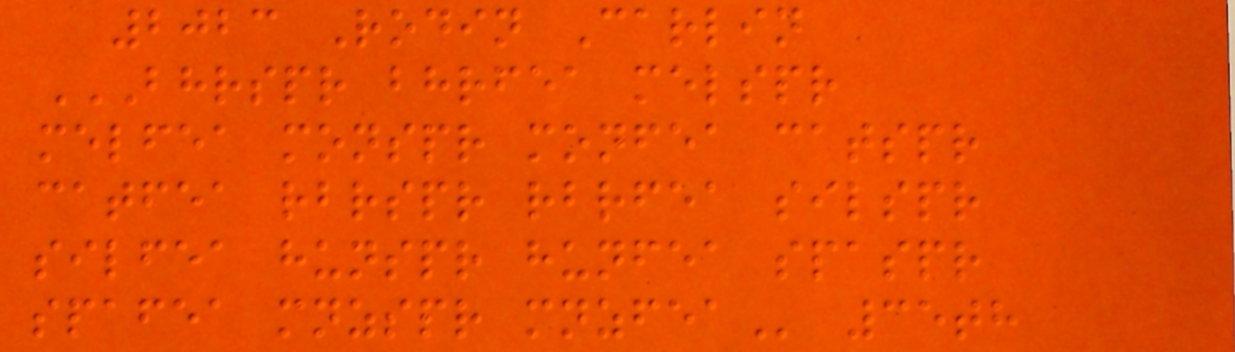2023 Rodin Carlin
BHRSPR BHRFEA MELSPR
MELFEA MONSPR MONFEA CATSPR
CATFEA RBRSPR RBRFEA SILSPR
SILFEA HUNSPR HUNFEA SPASPR
SPAFEA MNZSPR MNZFEA 35th
